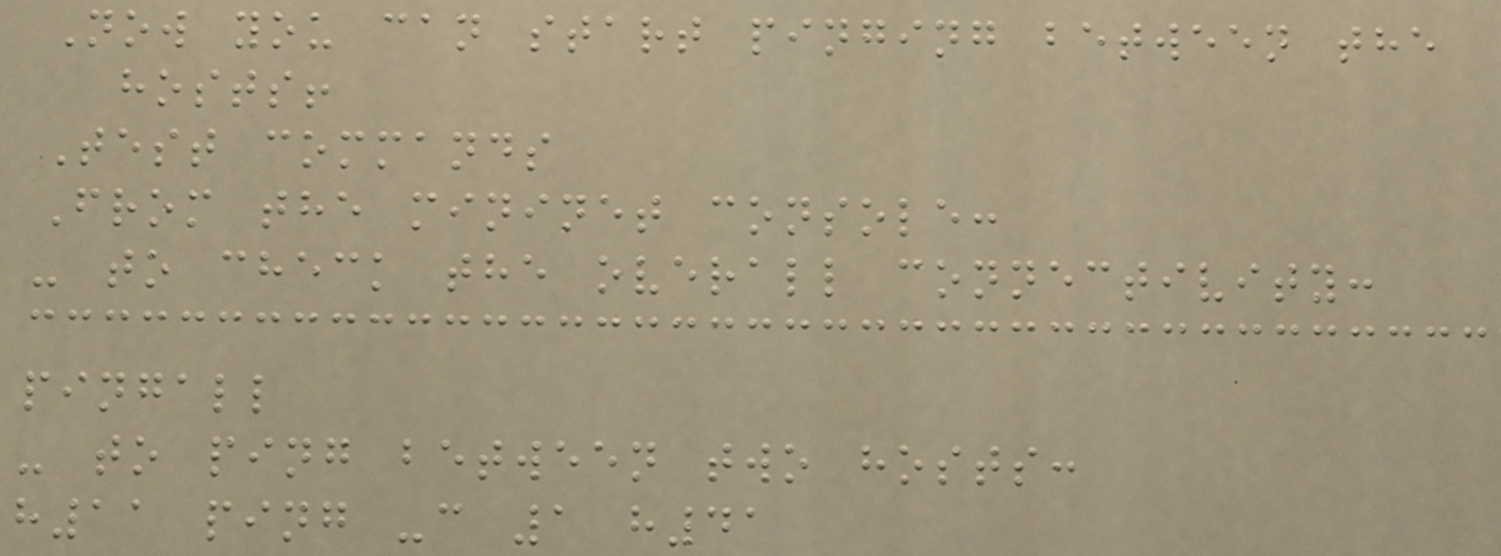Now you can start pinging between the
hosts!
Test commands
From the mininet console:
- to check the overall connectivity:
pingall
- to ping between two hosts:
h11 ping -c 1 h41
